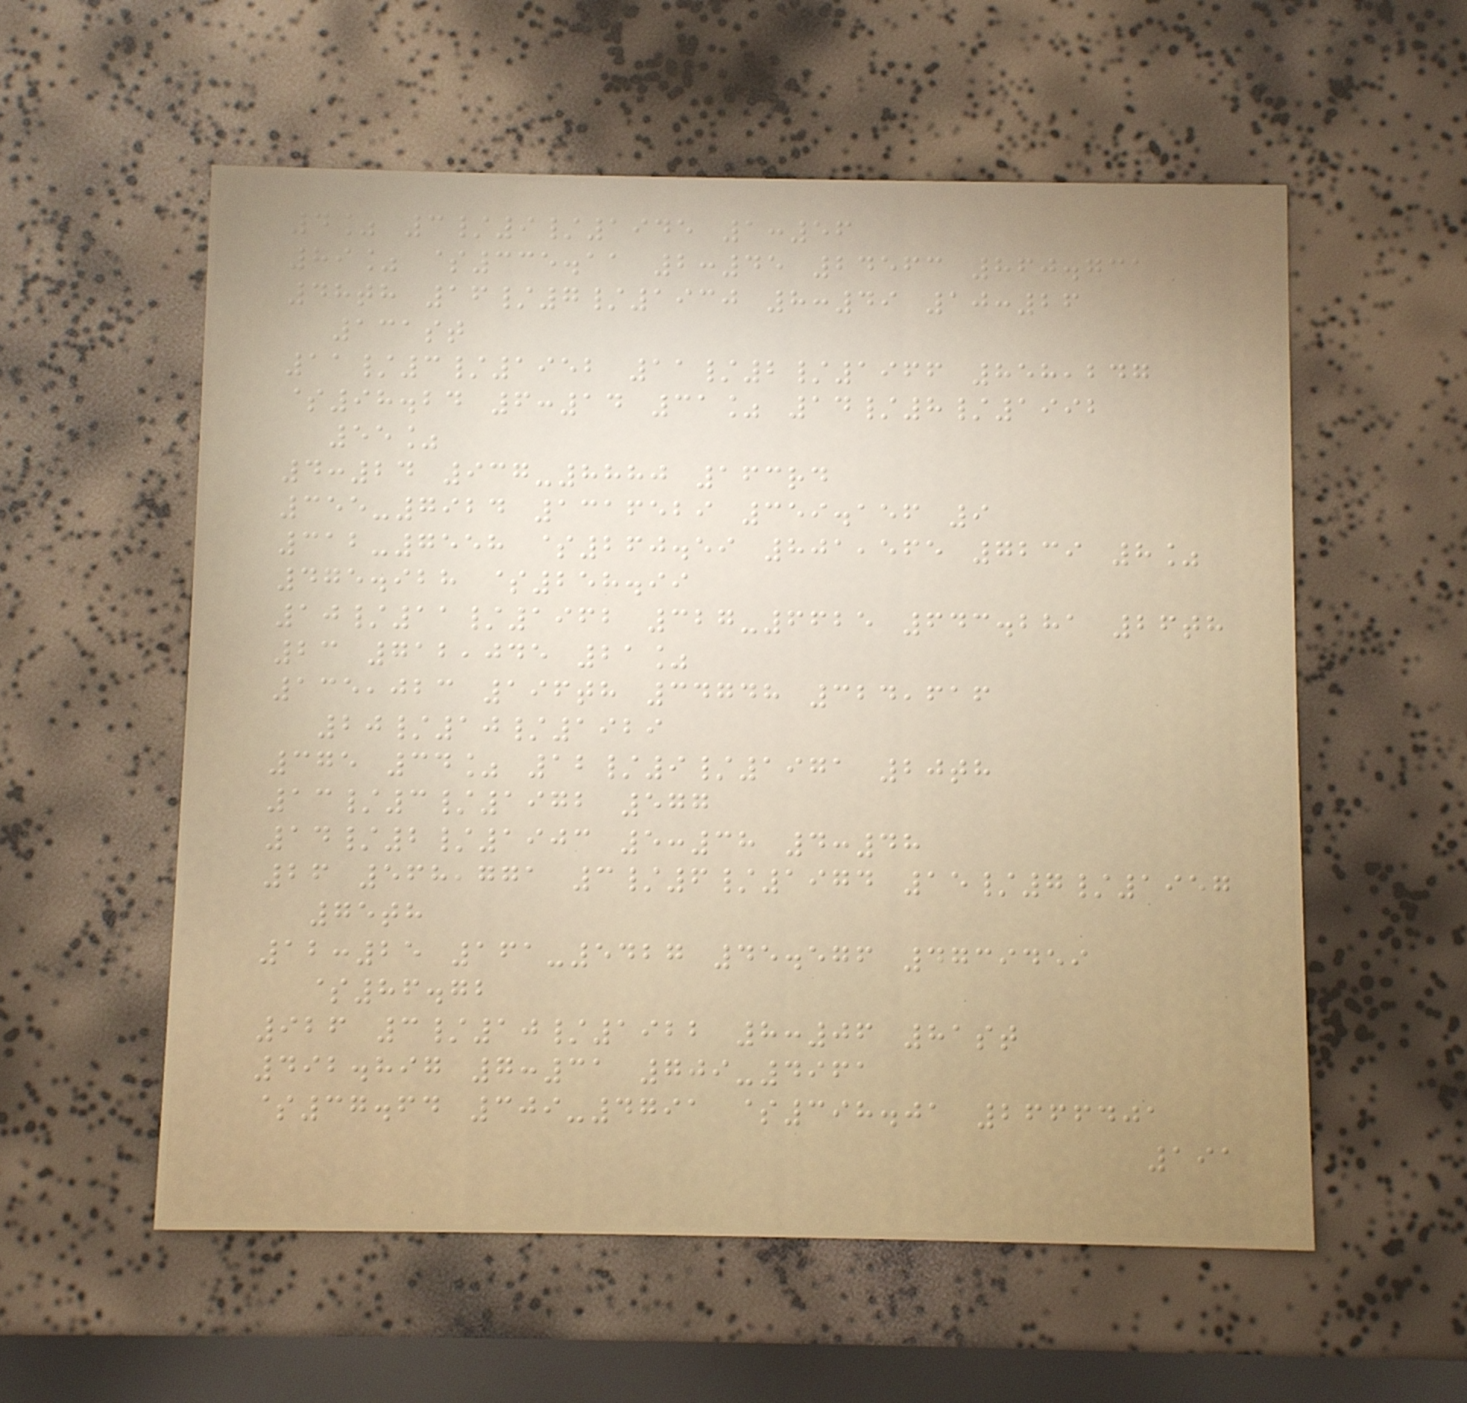4% 3/9/1945 1:56
89% $335.11 2:45 24563 860.731
48th 16/7/1930 8:49 10:26
131st
11/3/1952 11/2/1966 858,247
$98.24 6:14 31% 14/8/1992
55%
4:24 937-8880 163rd
355-7924 1316529 359.156 9
312-7558 $260.59 801,565 7239 8%
475.928 $258.99
10/11/1962 327-6625 643.281 26th
23 712,045 21%
135,023 196th 34748 324,616
20/10/1929
375 34% 12/9/1971 20th
13/3/1972 577
14/2/1903 5:38 4:48
26 568,771 3/6/1974 15/7/1957
75th
12:25 161-5427 45.576 4739459
$86.72
926 3/10/1922 8:06 81st
492.897 7:31 709-4961
$37.64 309-4791 $398.01 2666401
191
